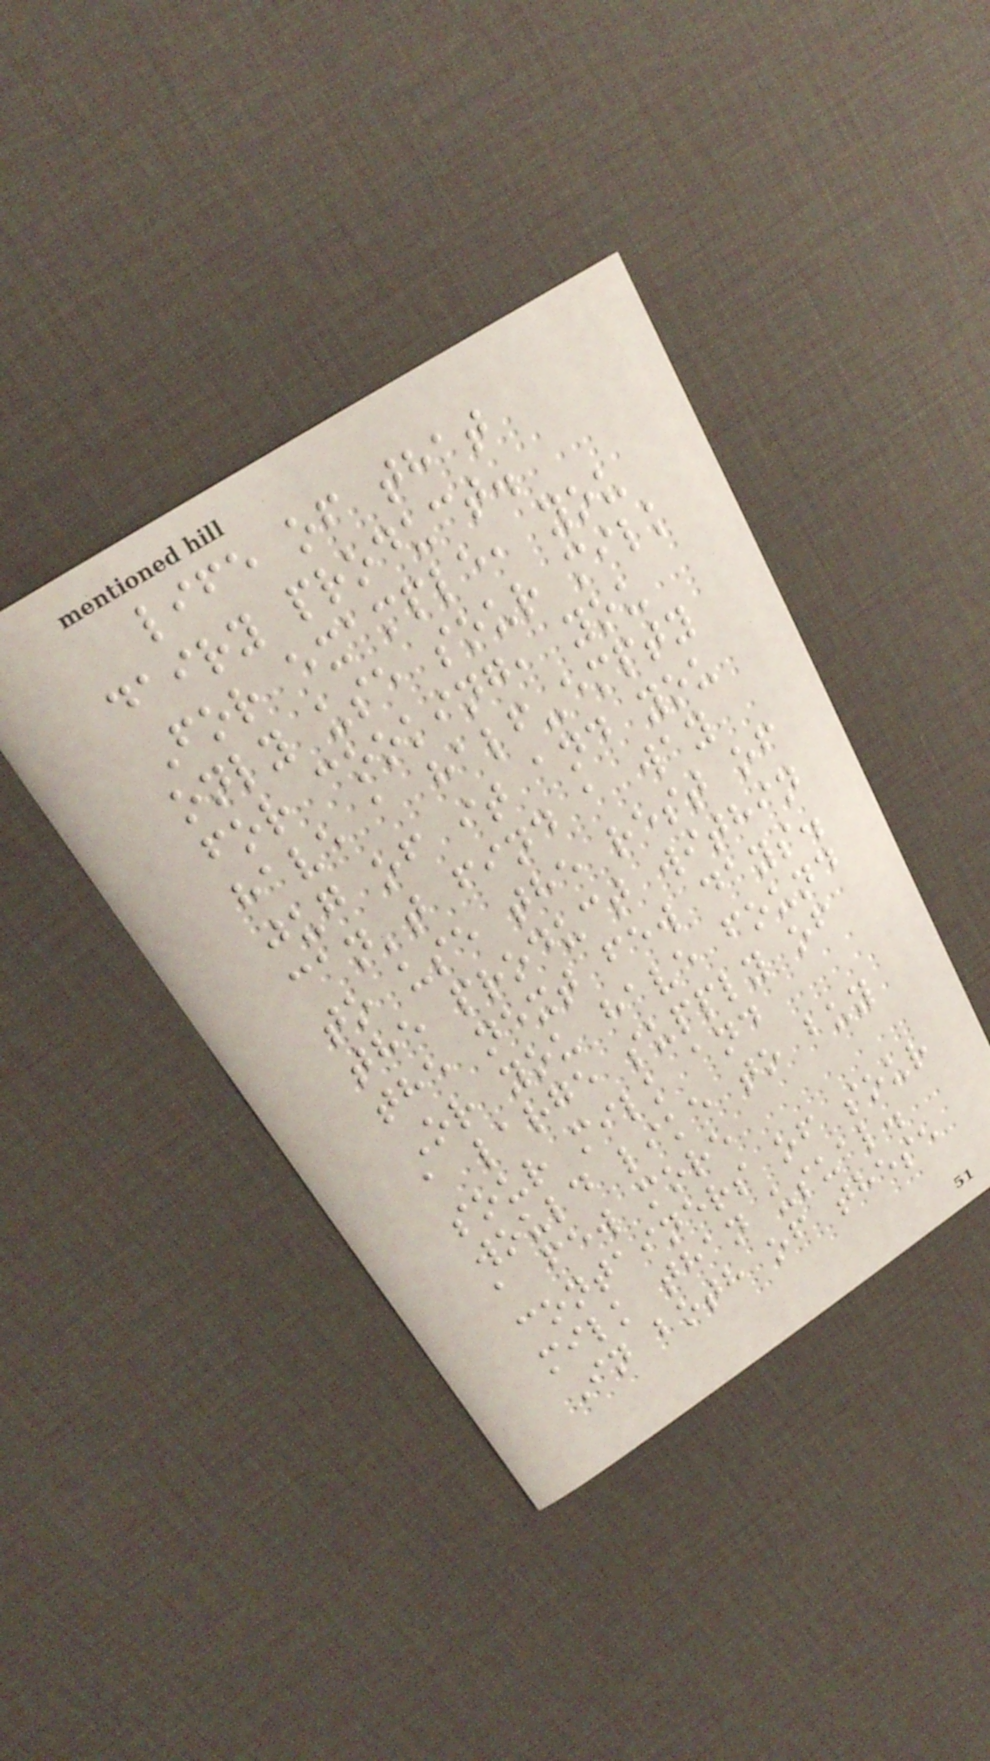life of that
dairy product.
For example, you
only use sour milk
for cooking, you
have a half-empty
jug of it and you
can't find a way
to use the rest of
the product within
the next few days.
Or you have found
a large supply of
sour milk and
would like to buy
a few more
containers of sour
milk than usual.
In both of these
